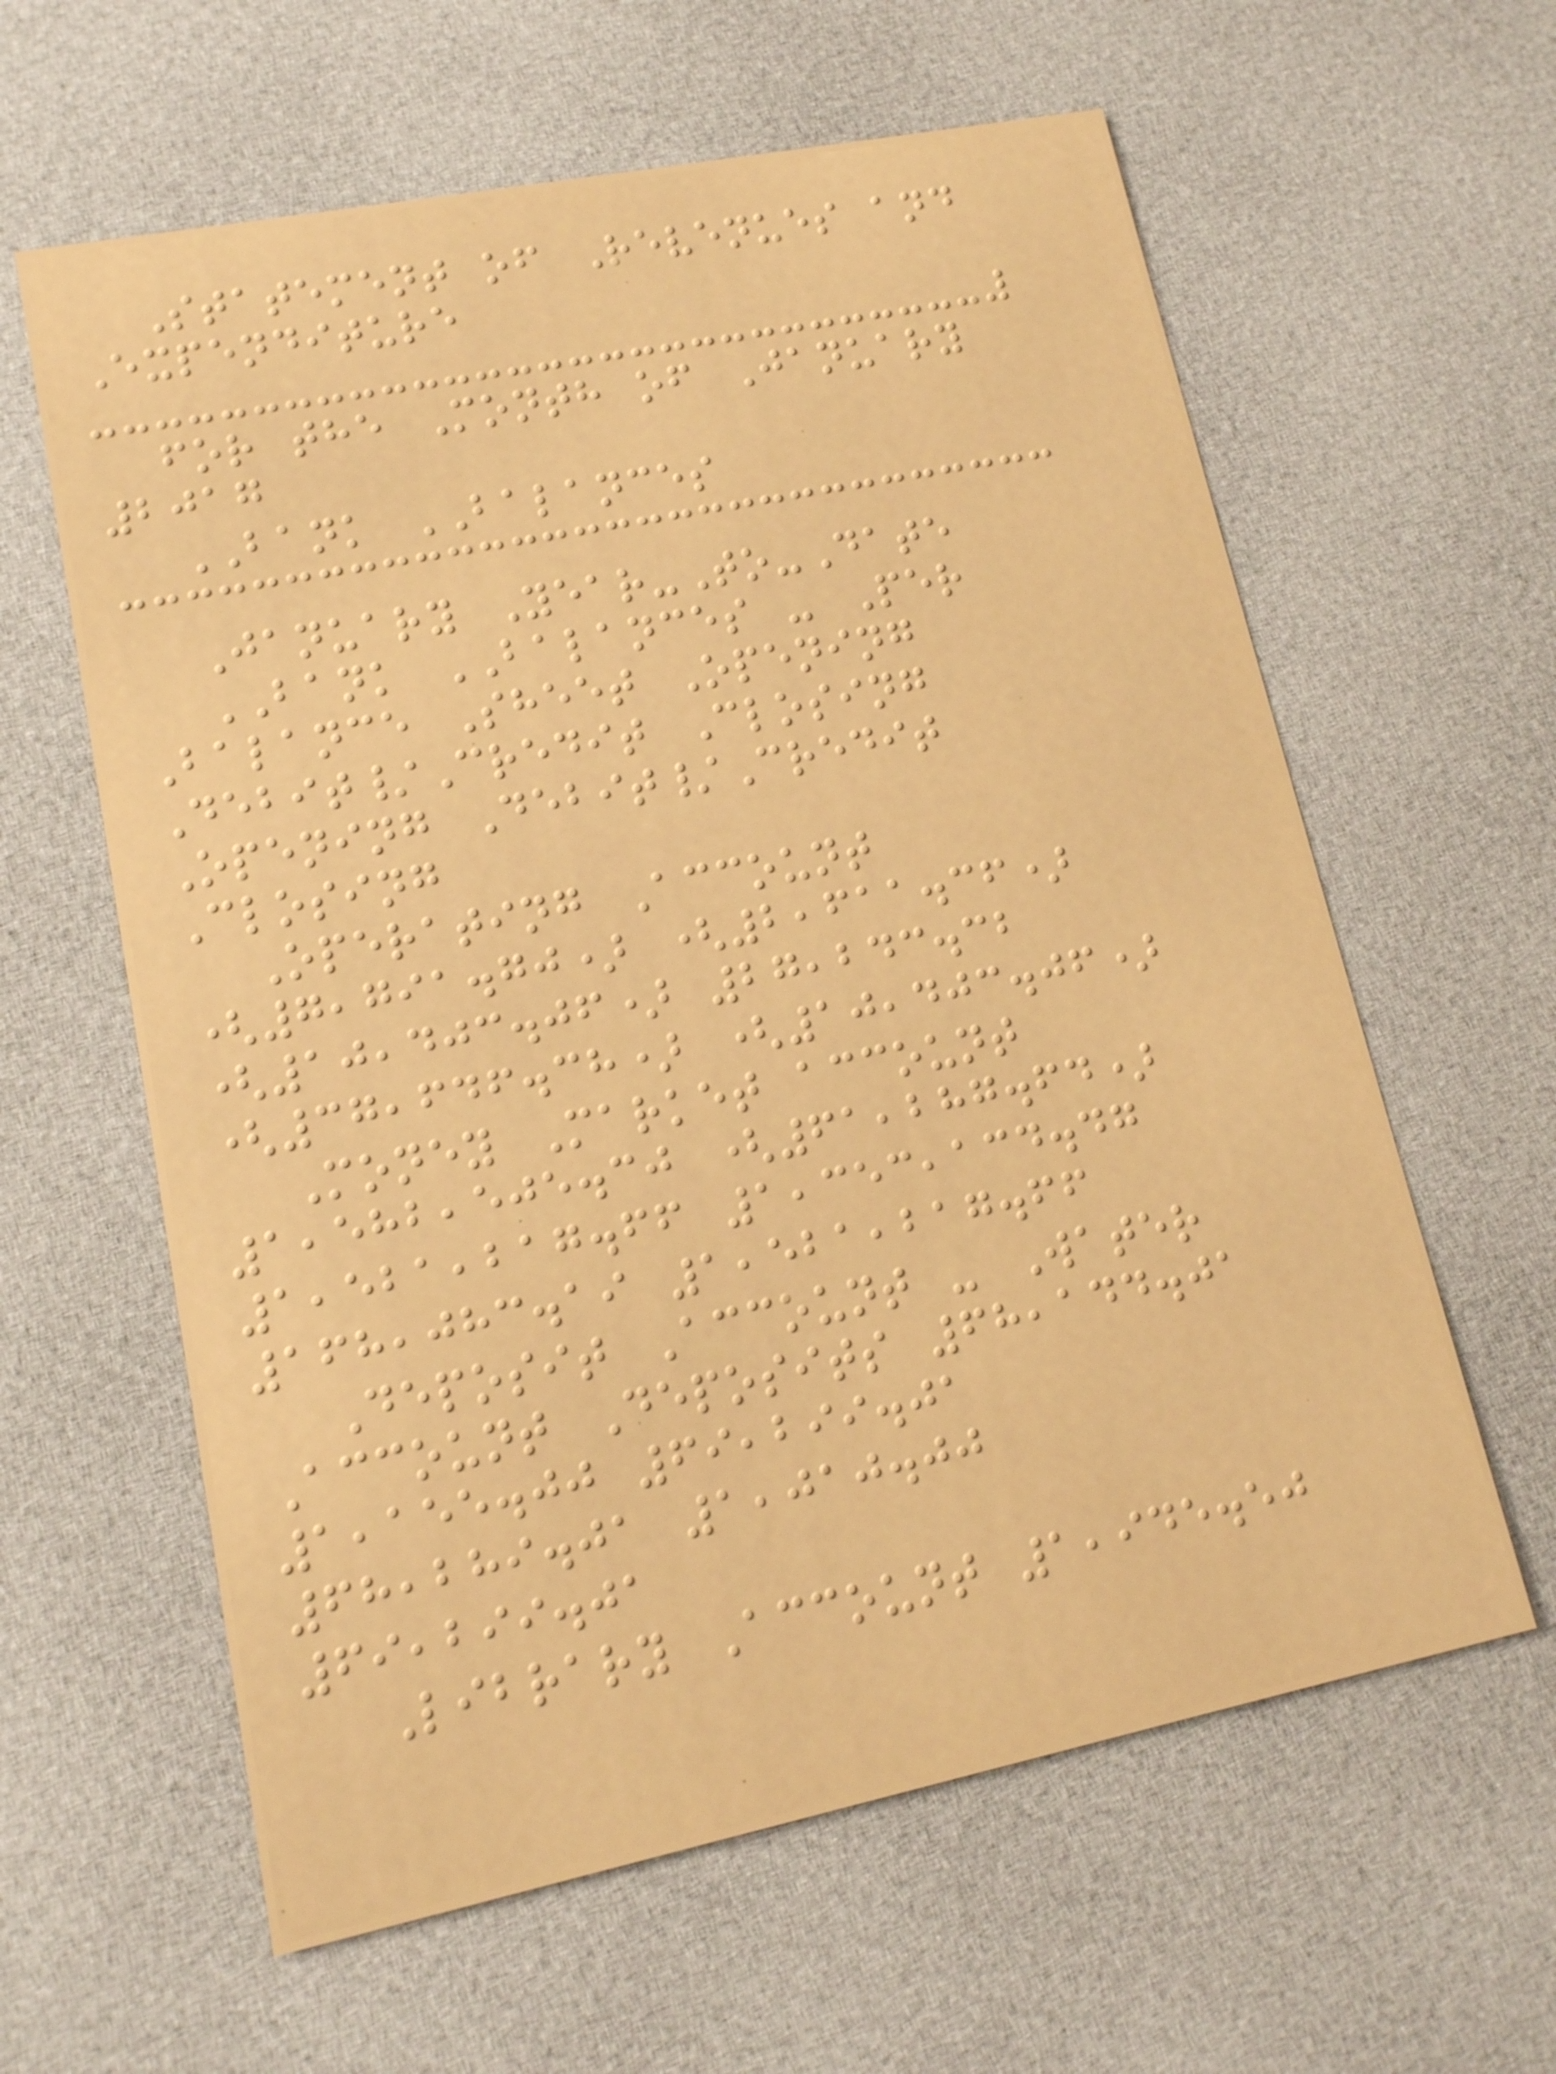Statement of Revenues and
Expenditure
for the Month of January
2017
BANK BALANCES
January Year-To-Date
BANK BALANCES - Per
Balance Sheet Opening
Debit/Credit Closing
Opening Debit/Credit
Closing
Operating Account
(7,791.70) (2,611.36)
(10,403.06) 27,243.32
(37,646.38) (10,403.06)
Money Market account
1,582,505.30 (61,287.64)
1,521,217.66 1,353,134.47
168,083.19 1,521,217.66
Deposit Account - Water
Account Deposits 68,144.01
1,155.00 69,299.01
68,289.01 1,010.00
69,299.01
Library Account 1,945.50
